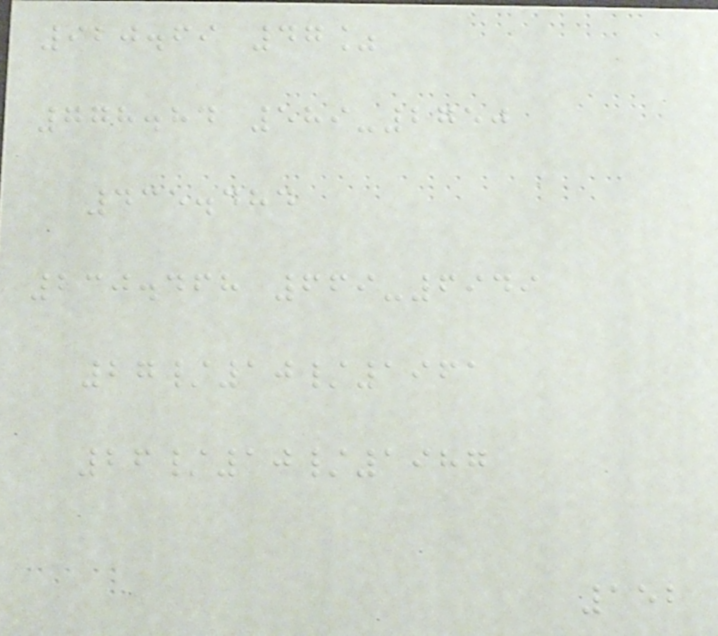920.69 47%
778.84 589-2750
435.484
230.468 669-6949
27/10/1961
26/10/1987
152
